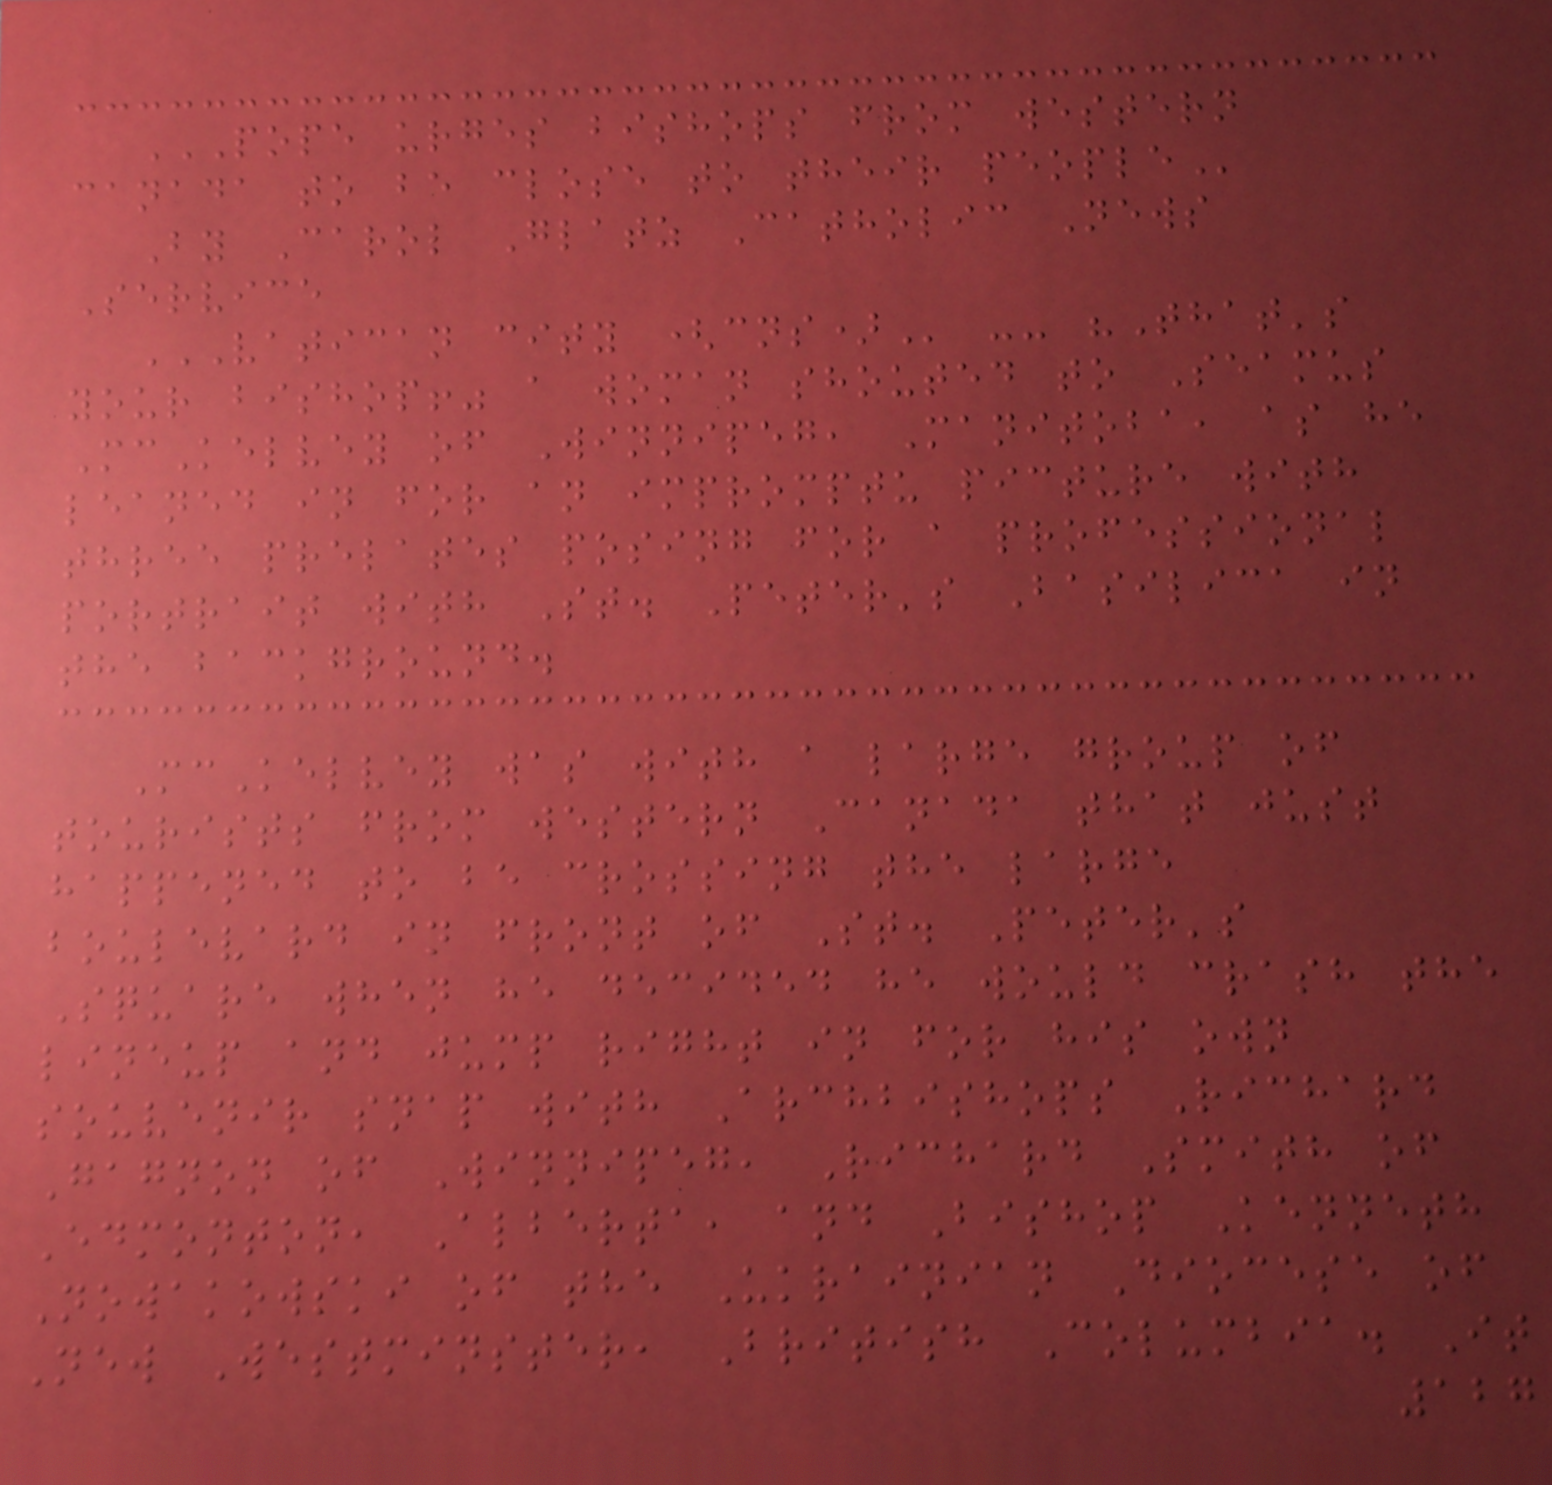POPE URGES BISHOPS FROM WESTERN
CANADA TO BE CLOSE TO THEIR PEOPLE
By Carol Glatz Catholic News
Service
VATICAN CITY (CNS) -- "That's
your bishop!" a woman shouted to Seamus
McKelvey of Winnipeg, Manitoba, as he
leaned in for an impromptu picture with
three prelates posing for a professional
portrait with St. Peter's Basilica in
the background.
McKelvey was with a large group of
tourists from western Canada that just
happened to be crossing the large
boulevard in front of St. Peter's
Square when he decided he would crash the
lineup and jump right in for his own
souvenir snap with Archbishops Richard
Gagnon of Winnipeg, Richard Smith of
Edmonton, Alberta, and Bishop Kenneth
Nowakowski of the Ukrainian Diocese of
New Westminster, British Columbia. It
127
